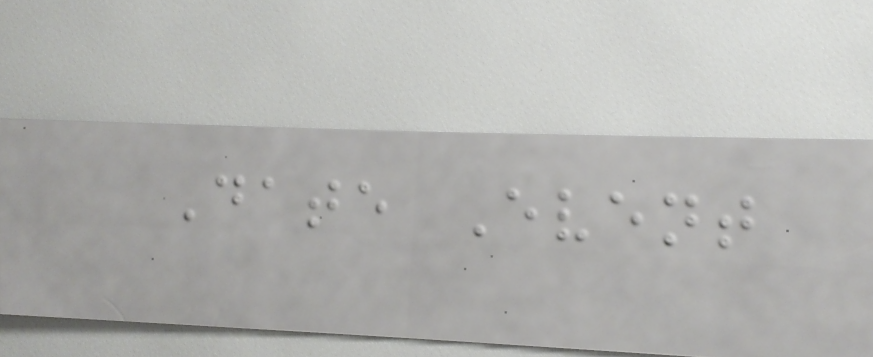Date Event
